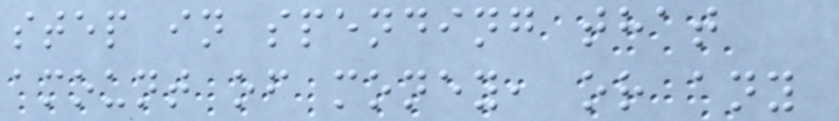step in spending that
amount of money, or any
